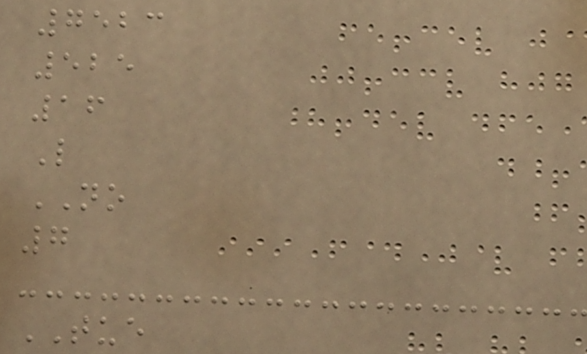7523
525
16
L
NO
7
TUE
